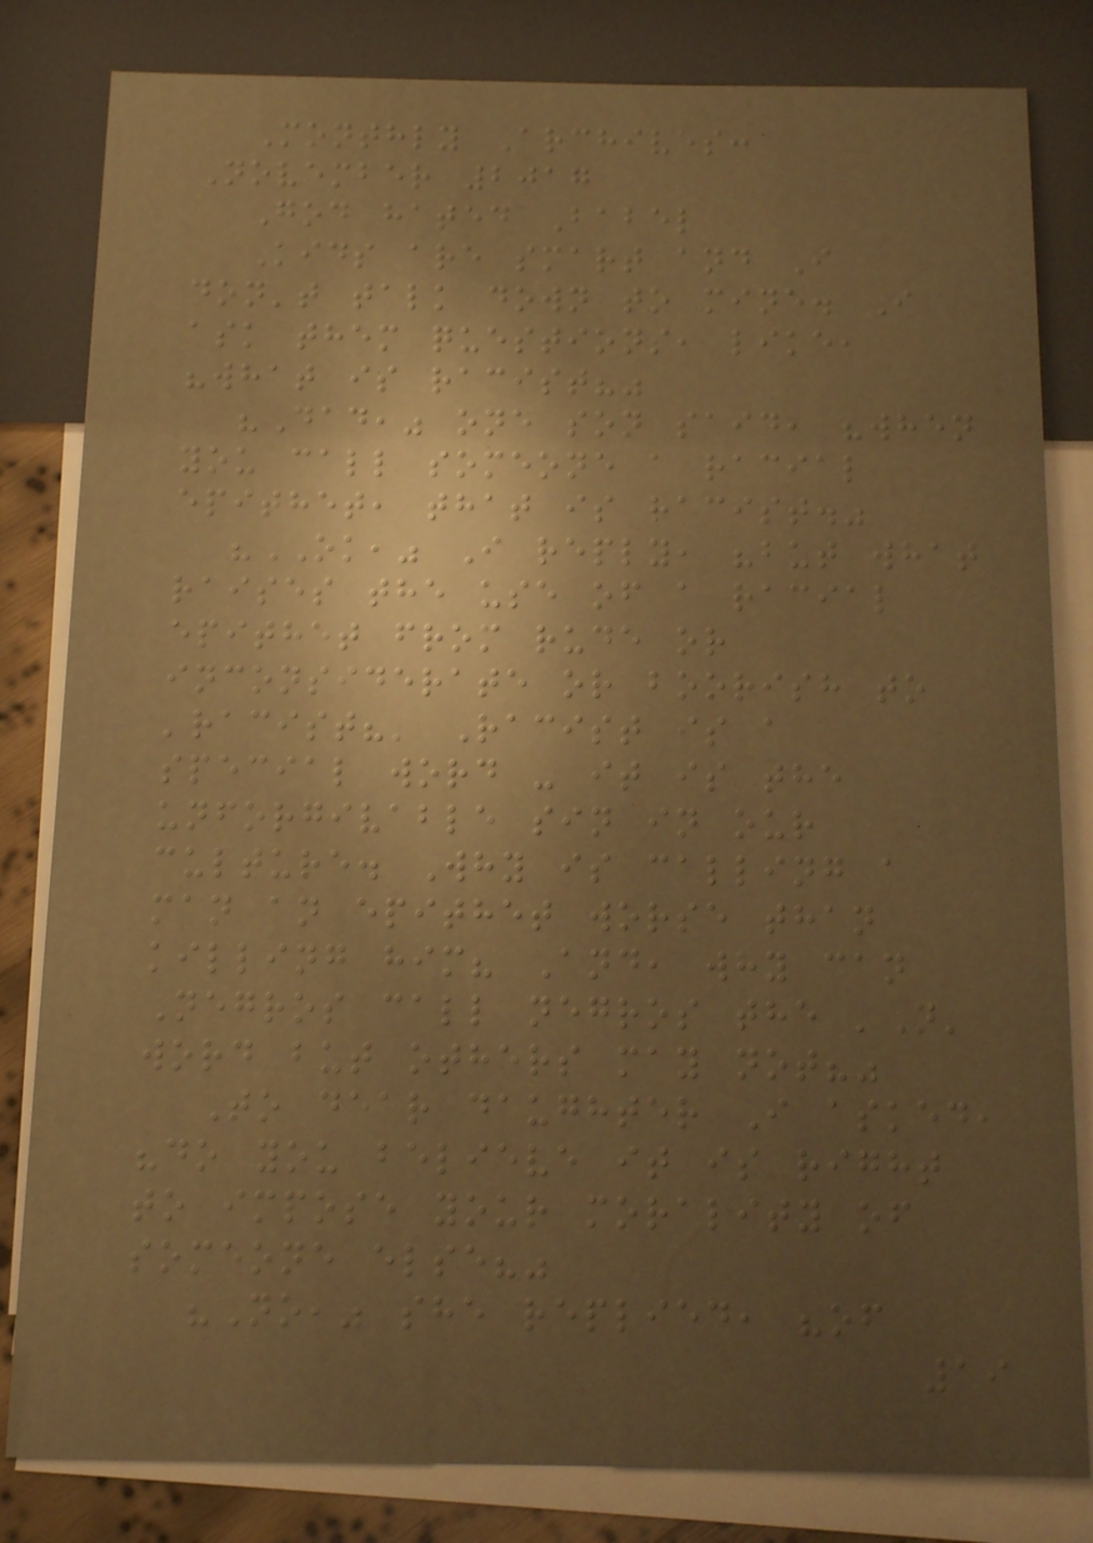Monthly Archives:
November 2017
God hated Babel
Kids are smart and I
don't talk down to mine. I
ask them questions, like,
"what is racist?"
"Dad," one son said, "when
you call someone a racial
epithet, that is racist."
"OK," I reply, "but what
raises the use of a racial
epithet from rude or
inconsiderate or boorish to
'racist?' Racist is a
special word - it is the
unforgivable sin in our
culture. Why is calling a
man an epithet worse than
killing him? And, why can
Negros call negros the 'N'
word but others may not?"
To dear daughter I asked,
"do you believe it is right
to impose your morality of
someone else?"
"No," she replied, "of
19
